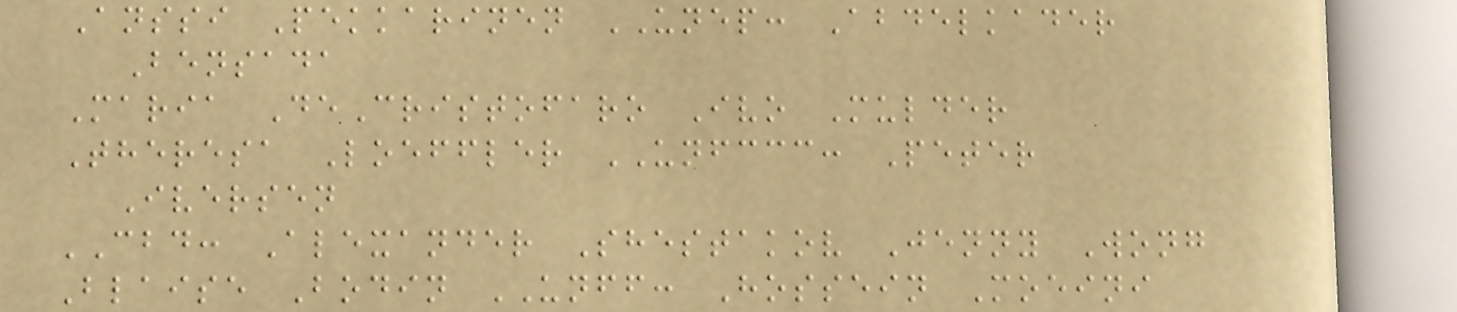Anssi Pekkarinen UNEP: Abdelkader
Bensada
Maria DeCristofaro Ivo Mulder
Theresa Loeffler UNFCCC: Peter
Iversen
CBD: Alexander Shestakov Jenny Wong
Blaise Bodin UNFF: Hossein Moeini
